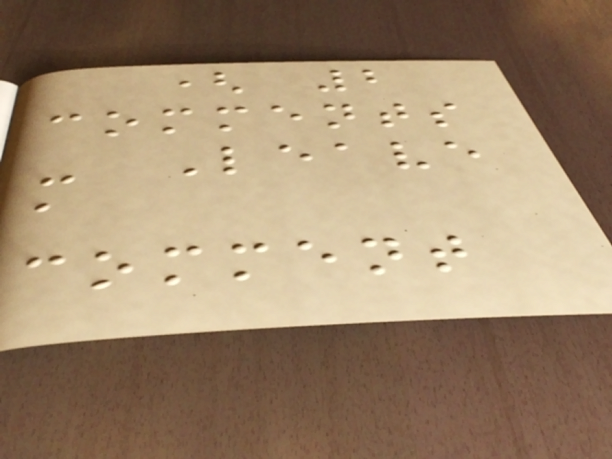( 2
comments
- Leave
a
comment
